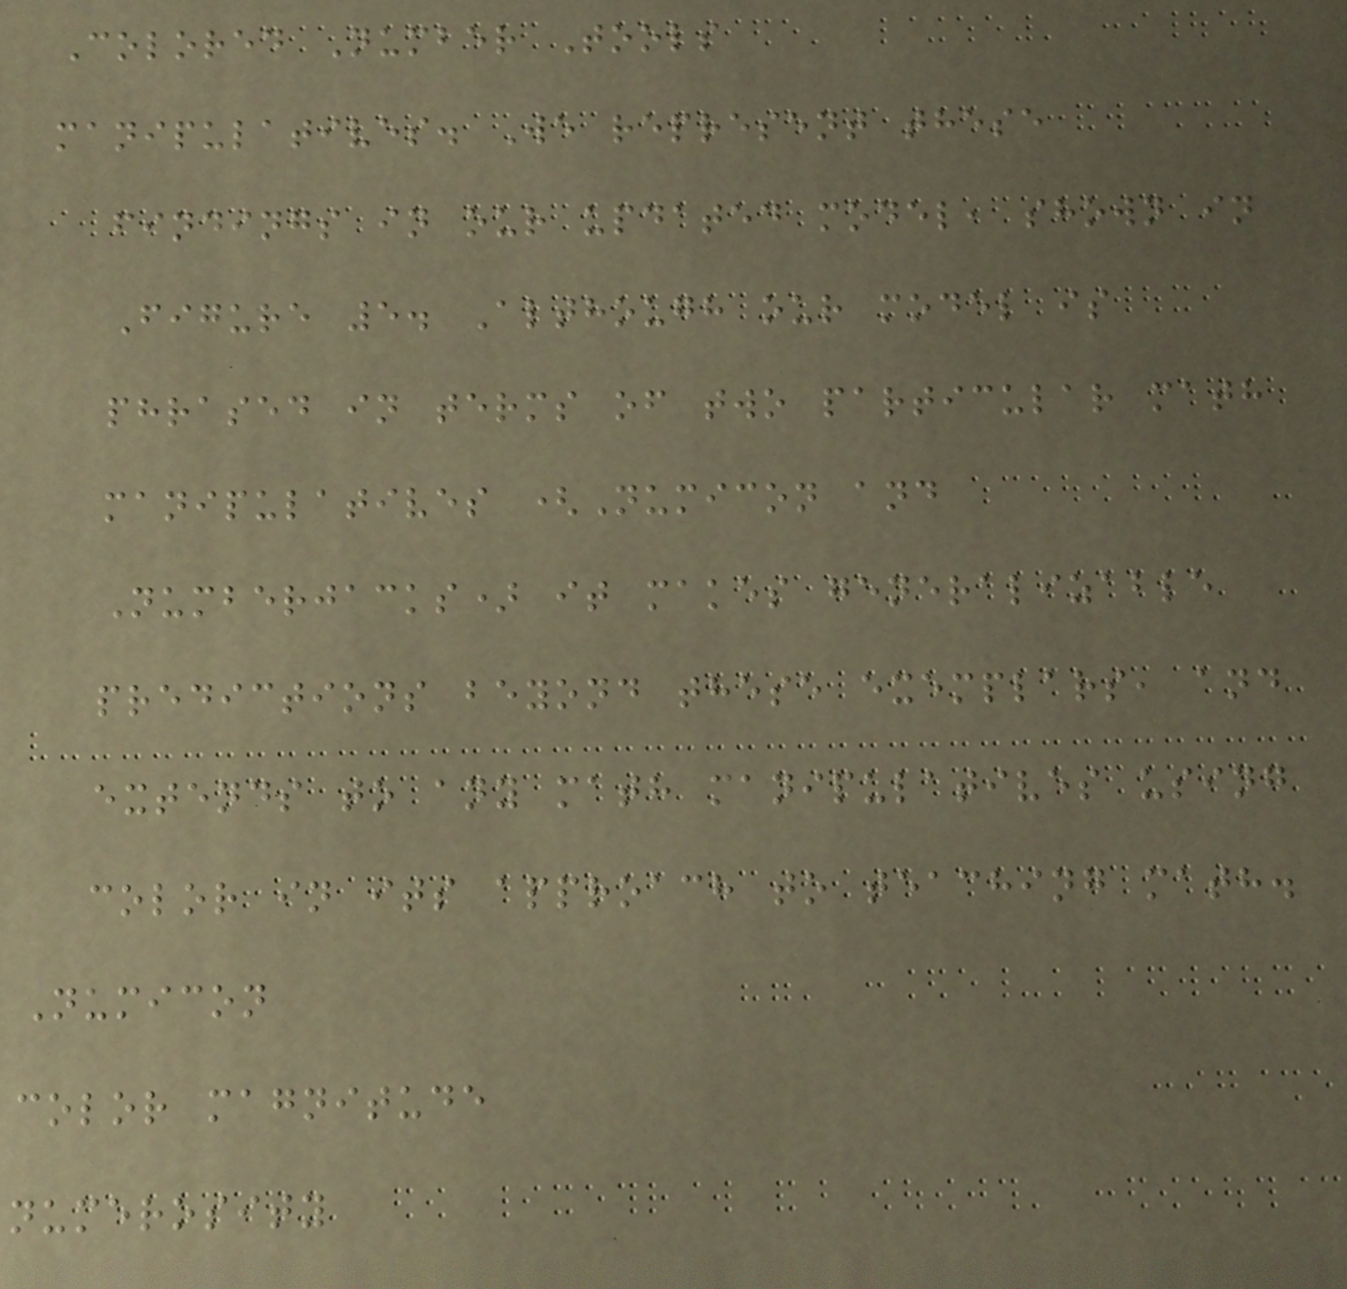Colored Number Tools
manipulatives. We represent these
findings in our updated model, shown in
Figure 5. Although our model is
phrased in terms of two particular math
manipulatives (Numicon and
Numberjacks) it makes generalizable
predictions beyond these exemplars, and
extends to any math manipulatives using
color in its approach to teaching math.
Numicon
color magnitude
numerosity
